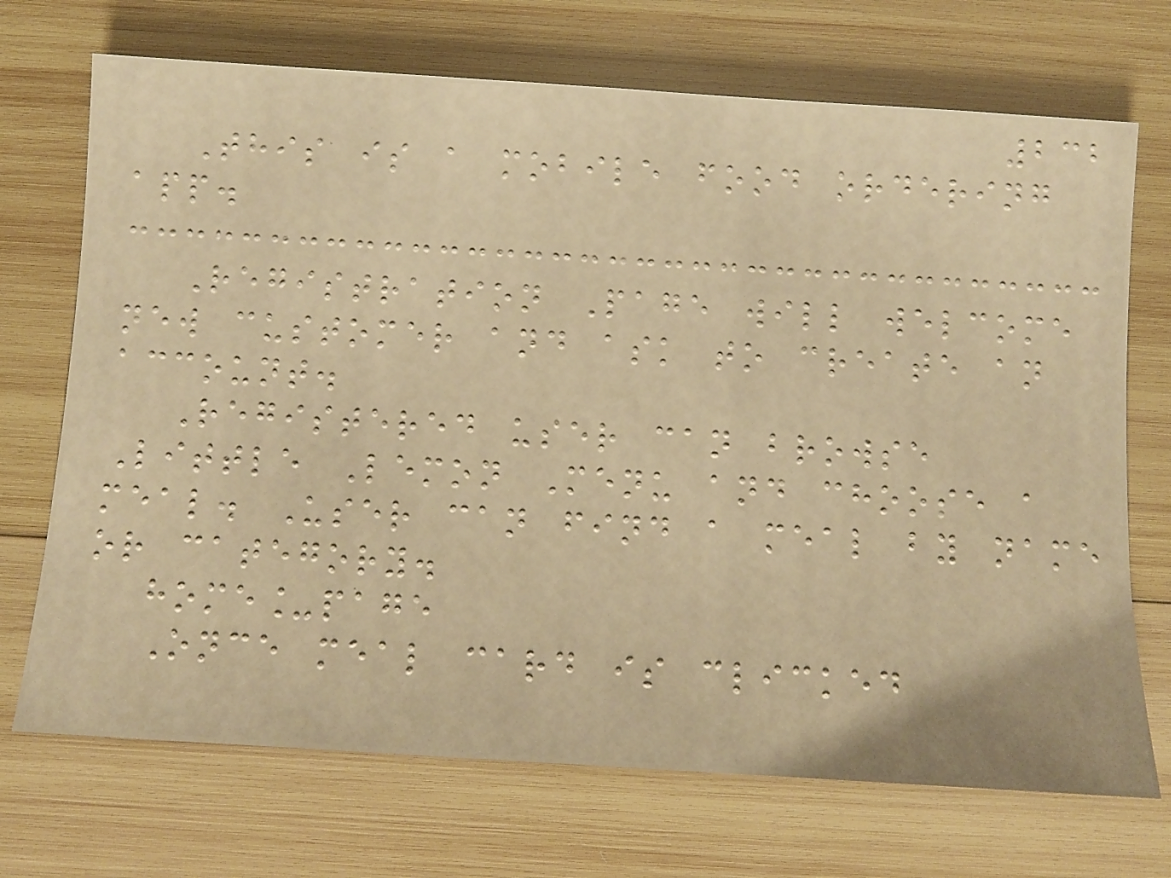232
This is a mobile food ordering
app.
Registration Page will welcome
new customer and ask to create an
account.
Registered user can browse
Little Lemon Menu and choose a
meal. User can find a meal by name
or category.
home_page
Once meal card is clicked
